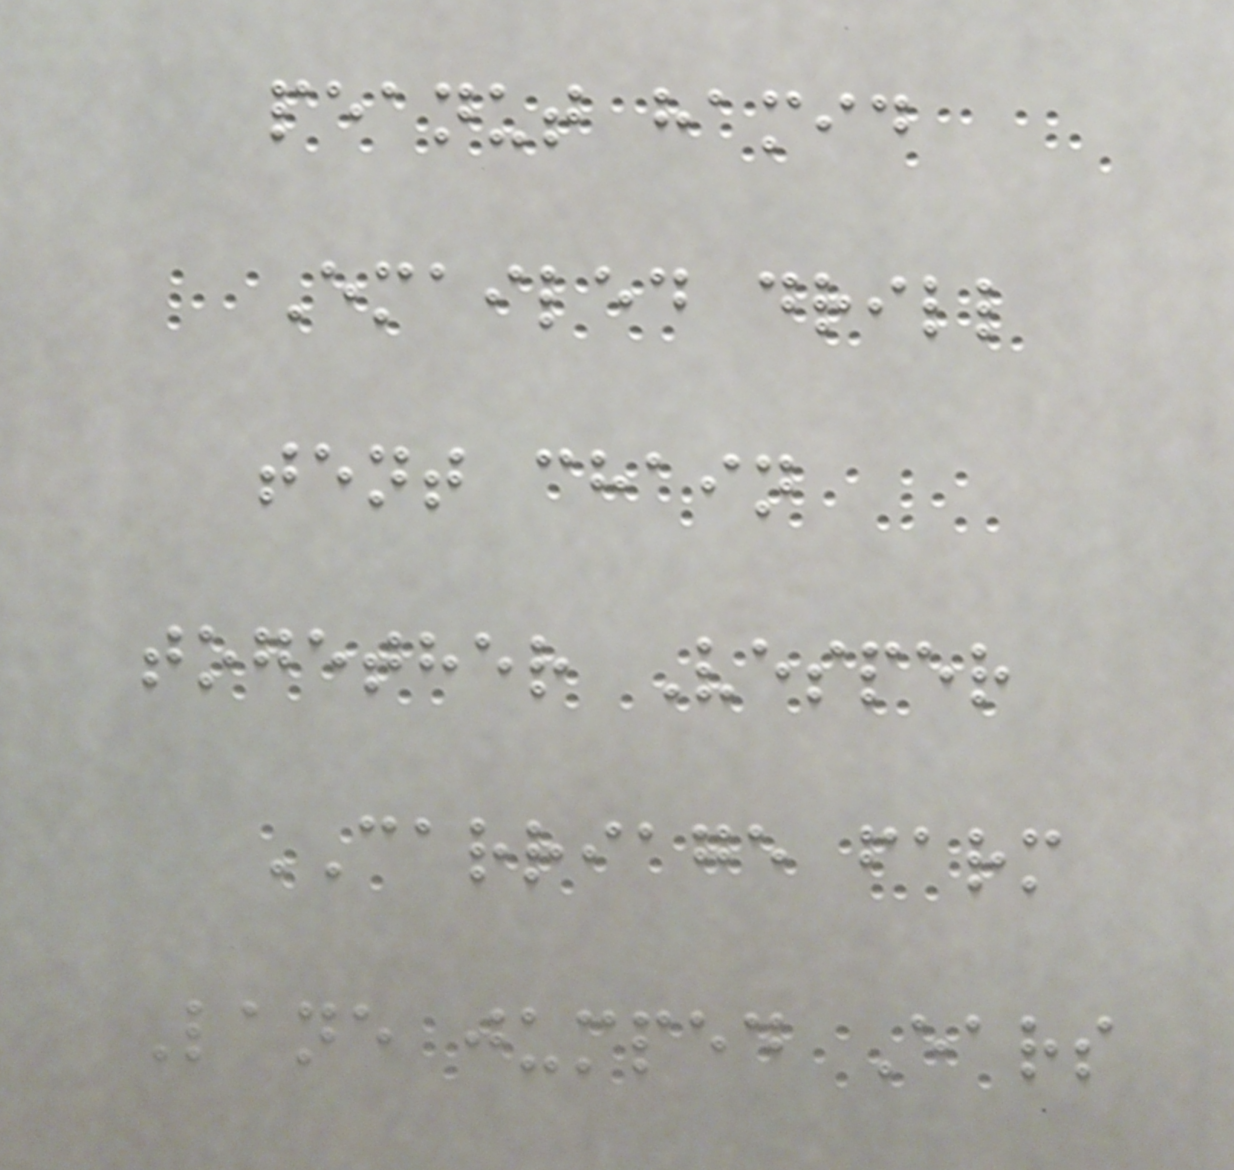peanut hamid
Emailed drill
tent chain
together Vesper
CARRIAGE farm
Lane jumped Ears
